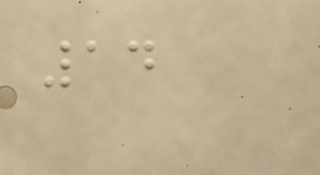14
